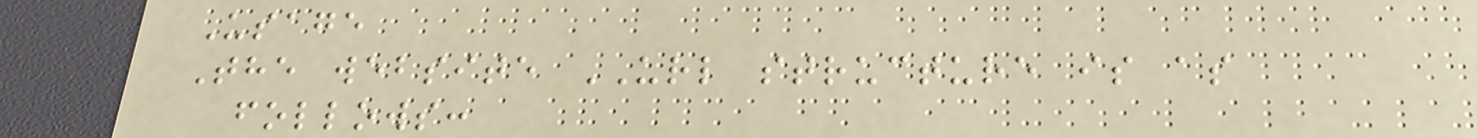Usage
The website URL structure is as
follows:
